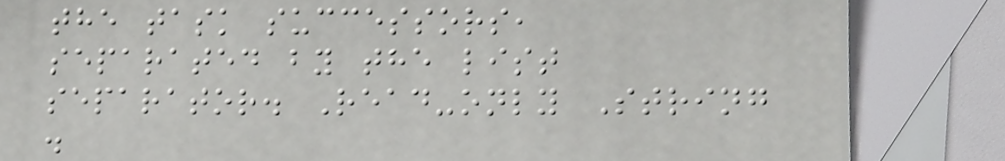the task successors,
separated by the list
separator. Read-only String
.
